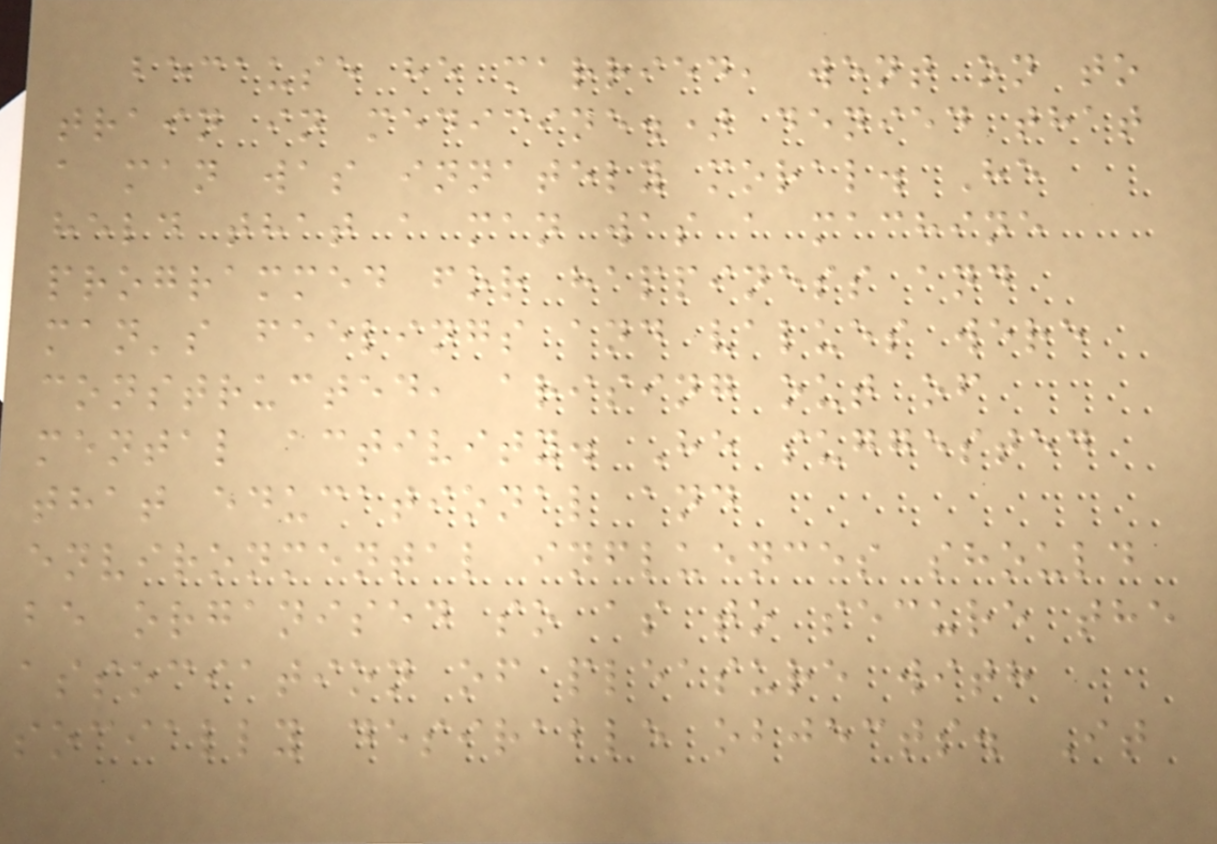because he married, went on to
train in medicine.) denied that
a man was innately moral. He
held that a man was a machine
programmed for happiness and
man's feelings and values were
constructed, arising out of
mental activity. He suggested
that educational and
environmental influences should
be organised so as to secure the
association of pleasure with
socially desirable objects. It
